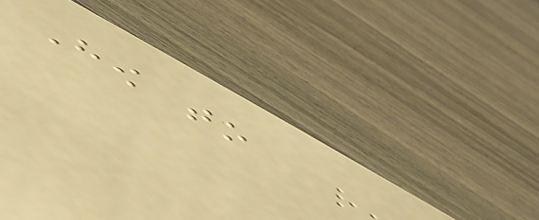How to
